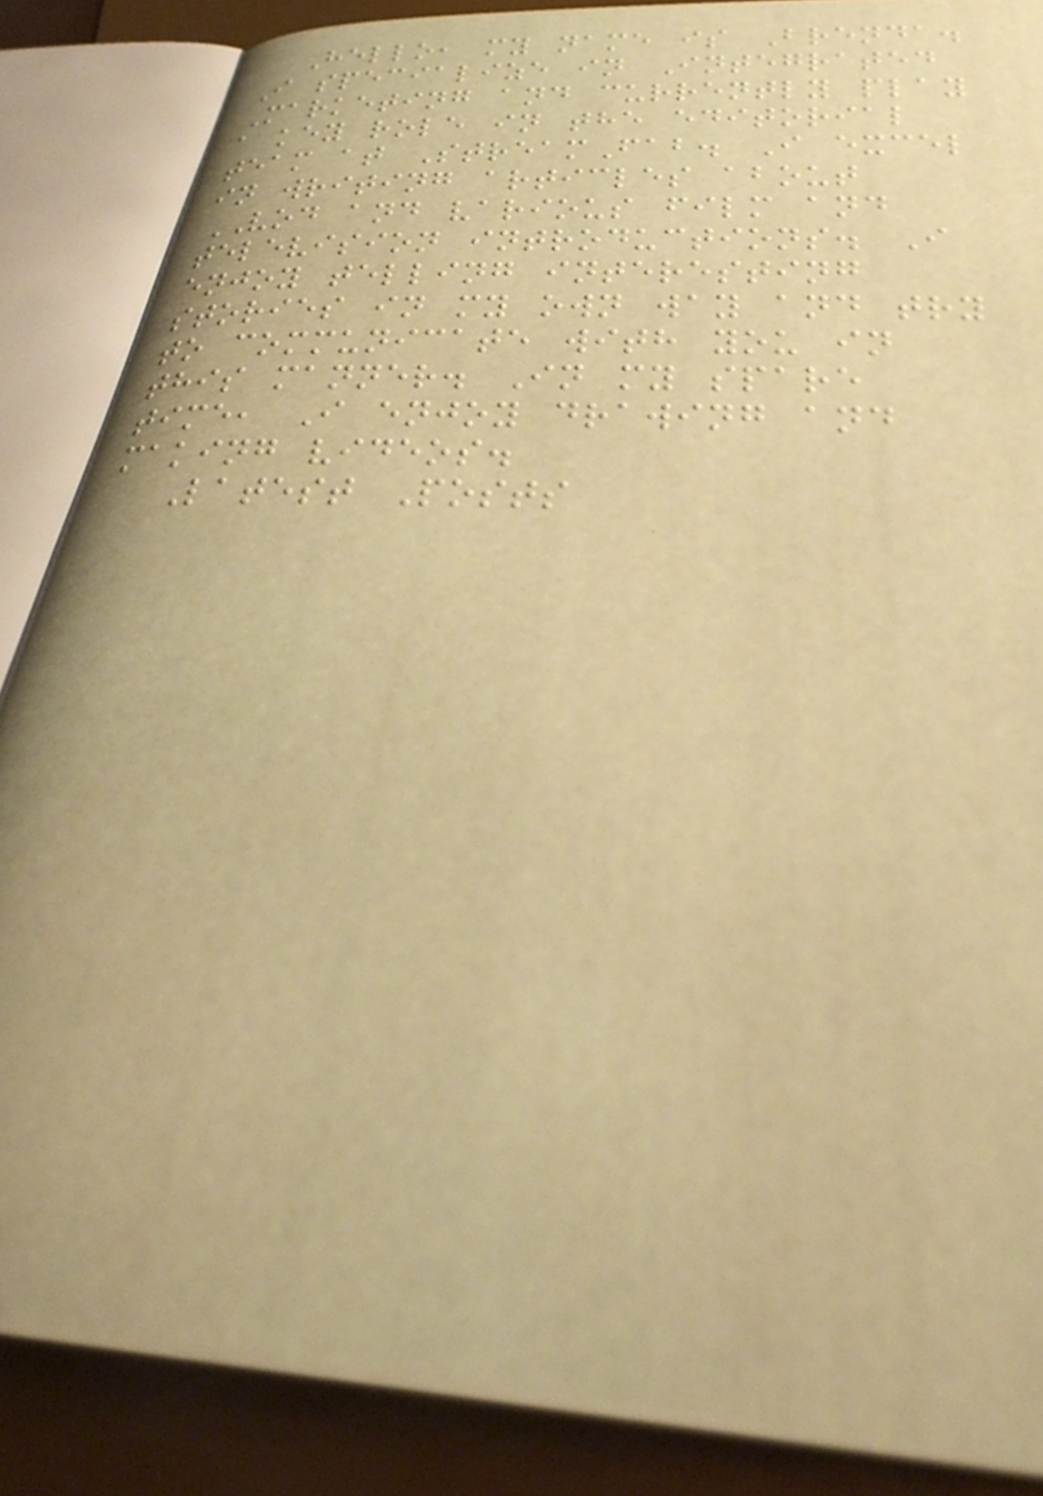Hello, my name is Brenda.
I specialize in Integrated
Marketing and currently play
a key role in the editorial
team at StreamFab. I excel
in writing articles about
VOD and various film and
television introductions. I
enjoy telling interesting
stories in my own way and try
to communicate with you in
this manner. In my spare
time, I enjoy drawing and
making videos.
Latest Posts
